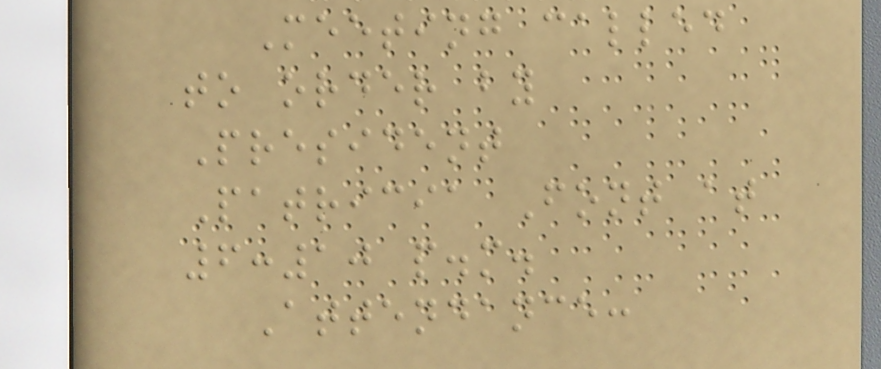Meeting called
to order by
President
Patricia Font at
6:10 p.m.
Attendance:
